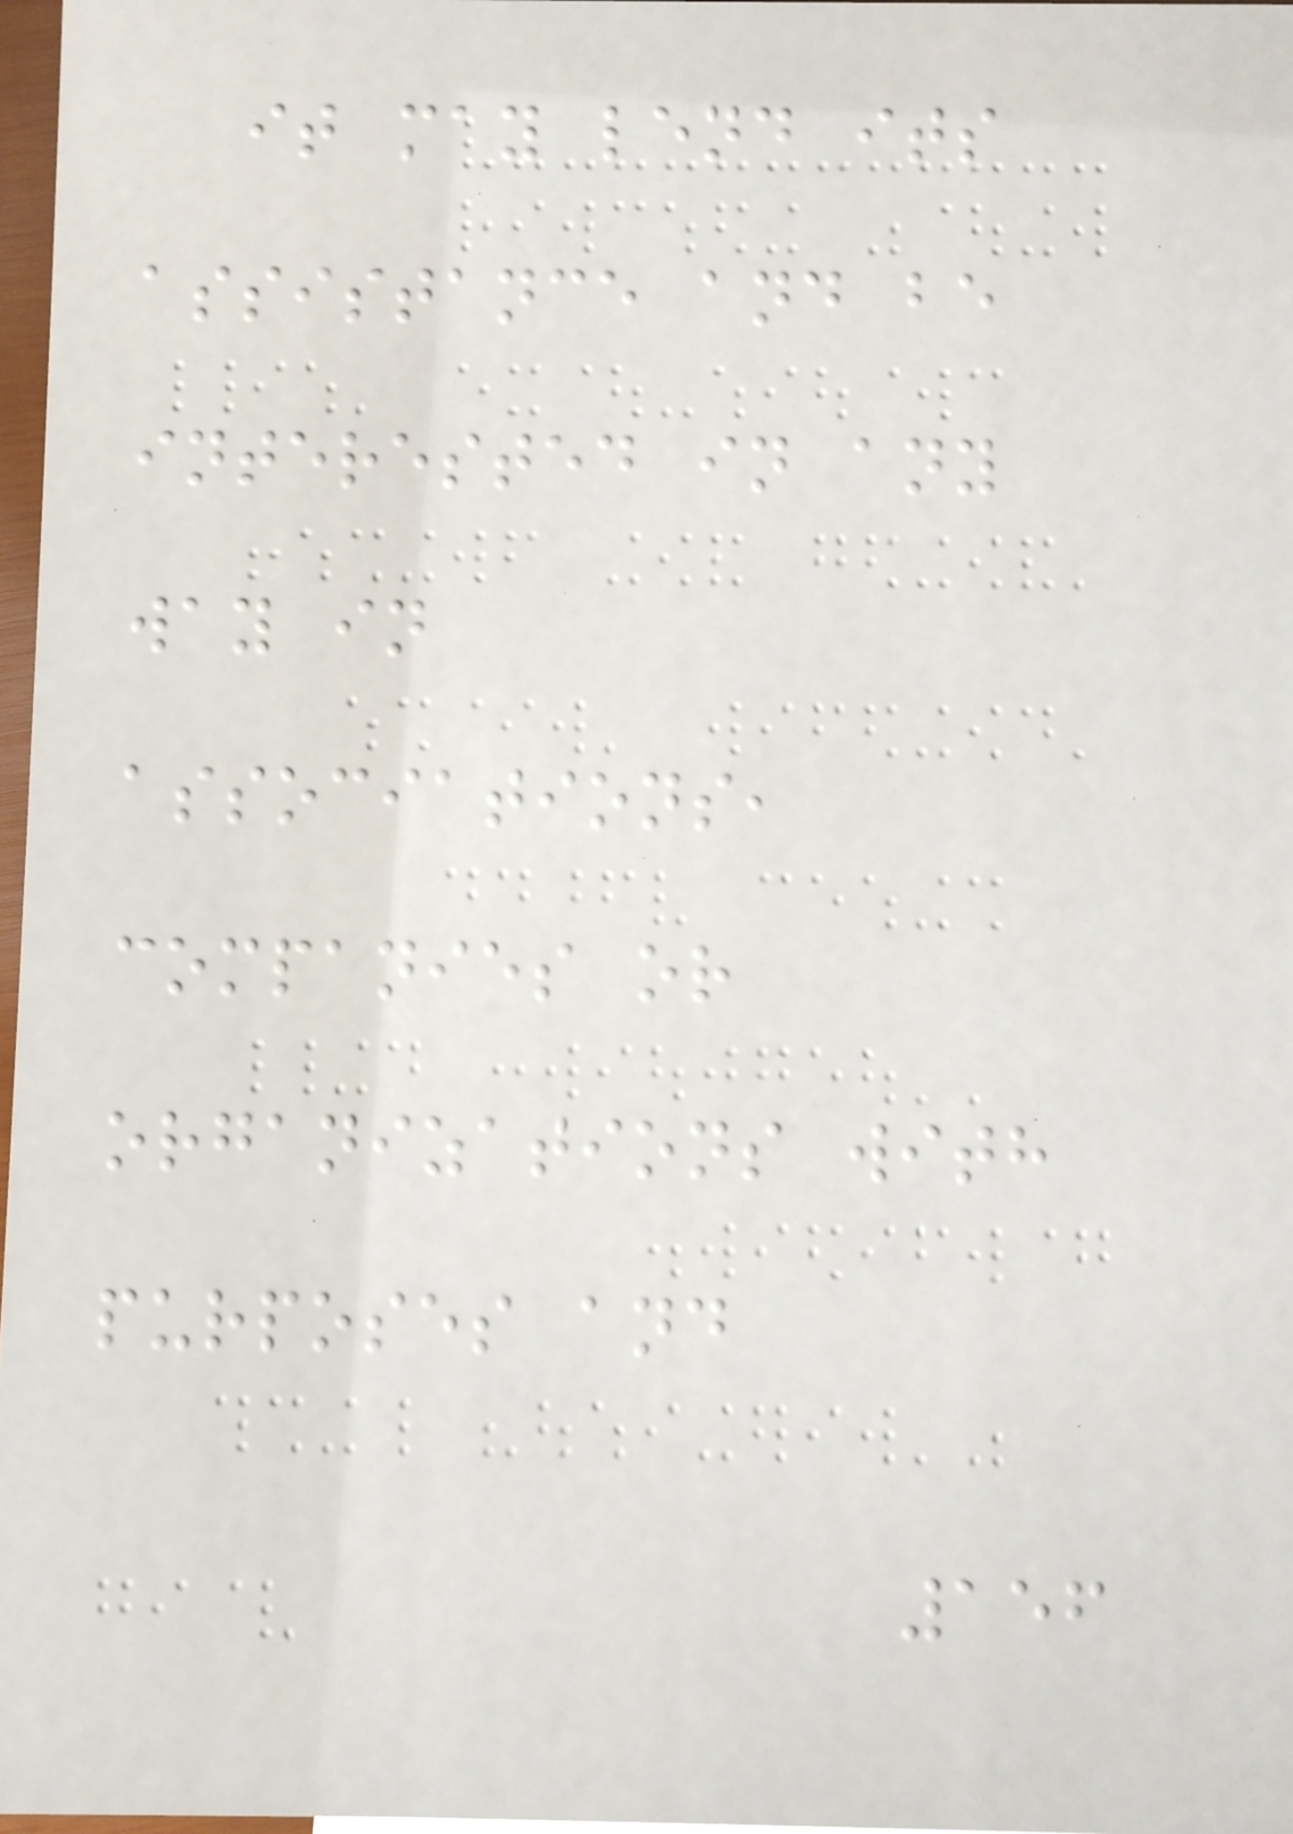it may lend its
assistance and be
interested in any
way in
associations,
companies or
organizations with
purposes and
156
